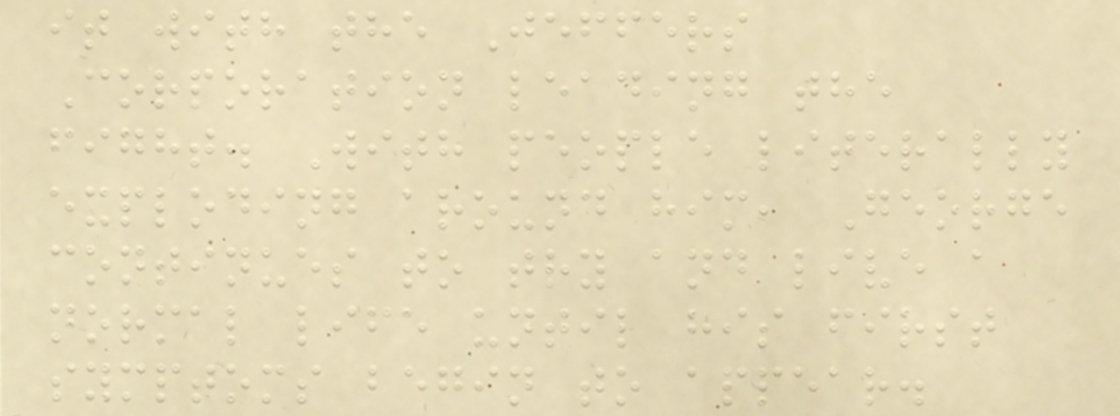it with the Jeffers
Corporation leading the
fight. With people literally
exploding around him, George
continues to try and live a
normal life until his first
symptoms begin to appear.
